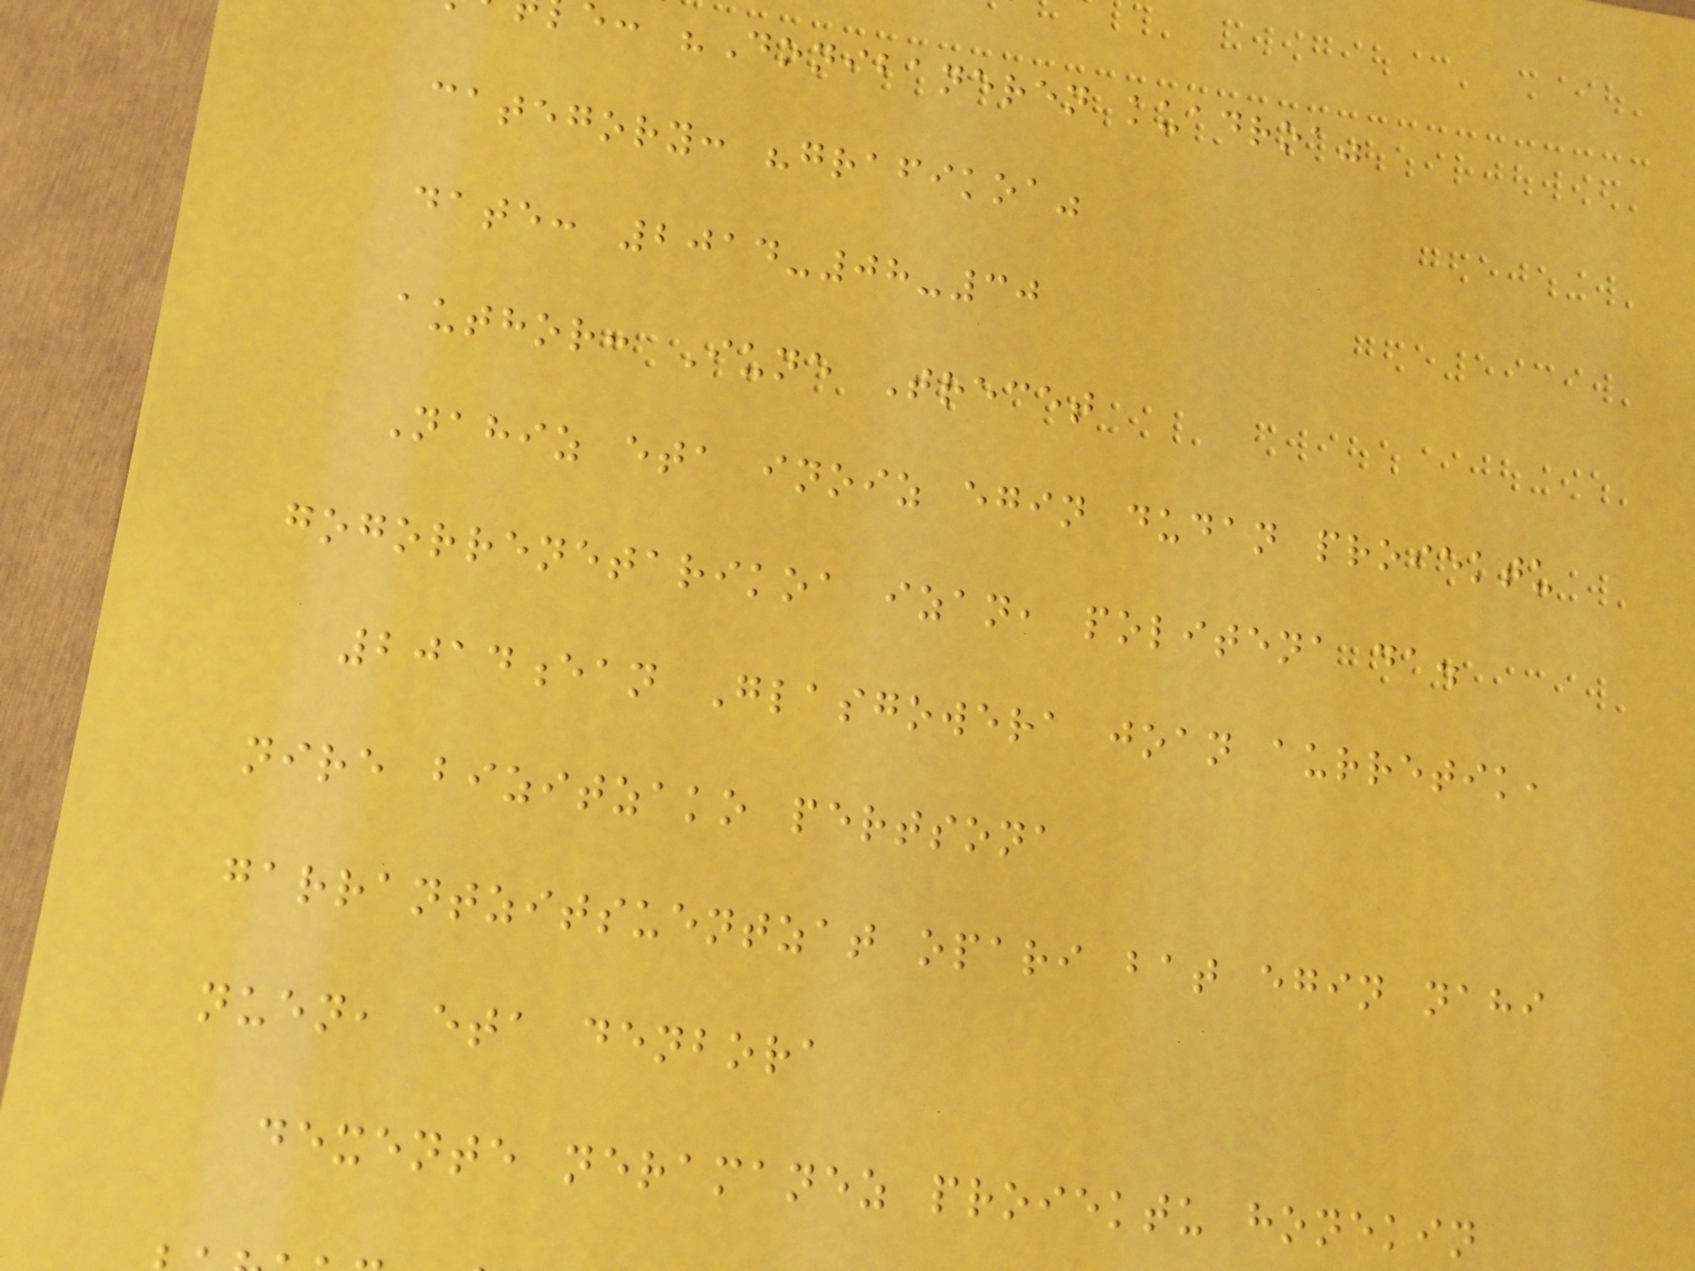e: "Donibaneren kuadroa"
category: "grafikoa"
date: 2014-08-30
author: Iune Trecet
Nahiz eta inoiz egin dudan proiektu
gogorrenetarikoa izan, politena da.
2014ean Glasgowera joan aurretik,
nire bizitzako pertsona
garrantzitsuentzat opari bat egin nahi
nuen, eta denbora
dexente neramanez proiektu honekin
